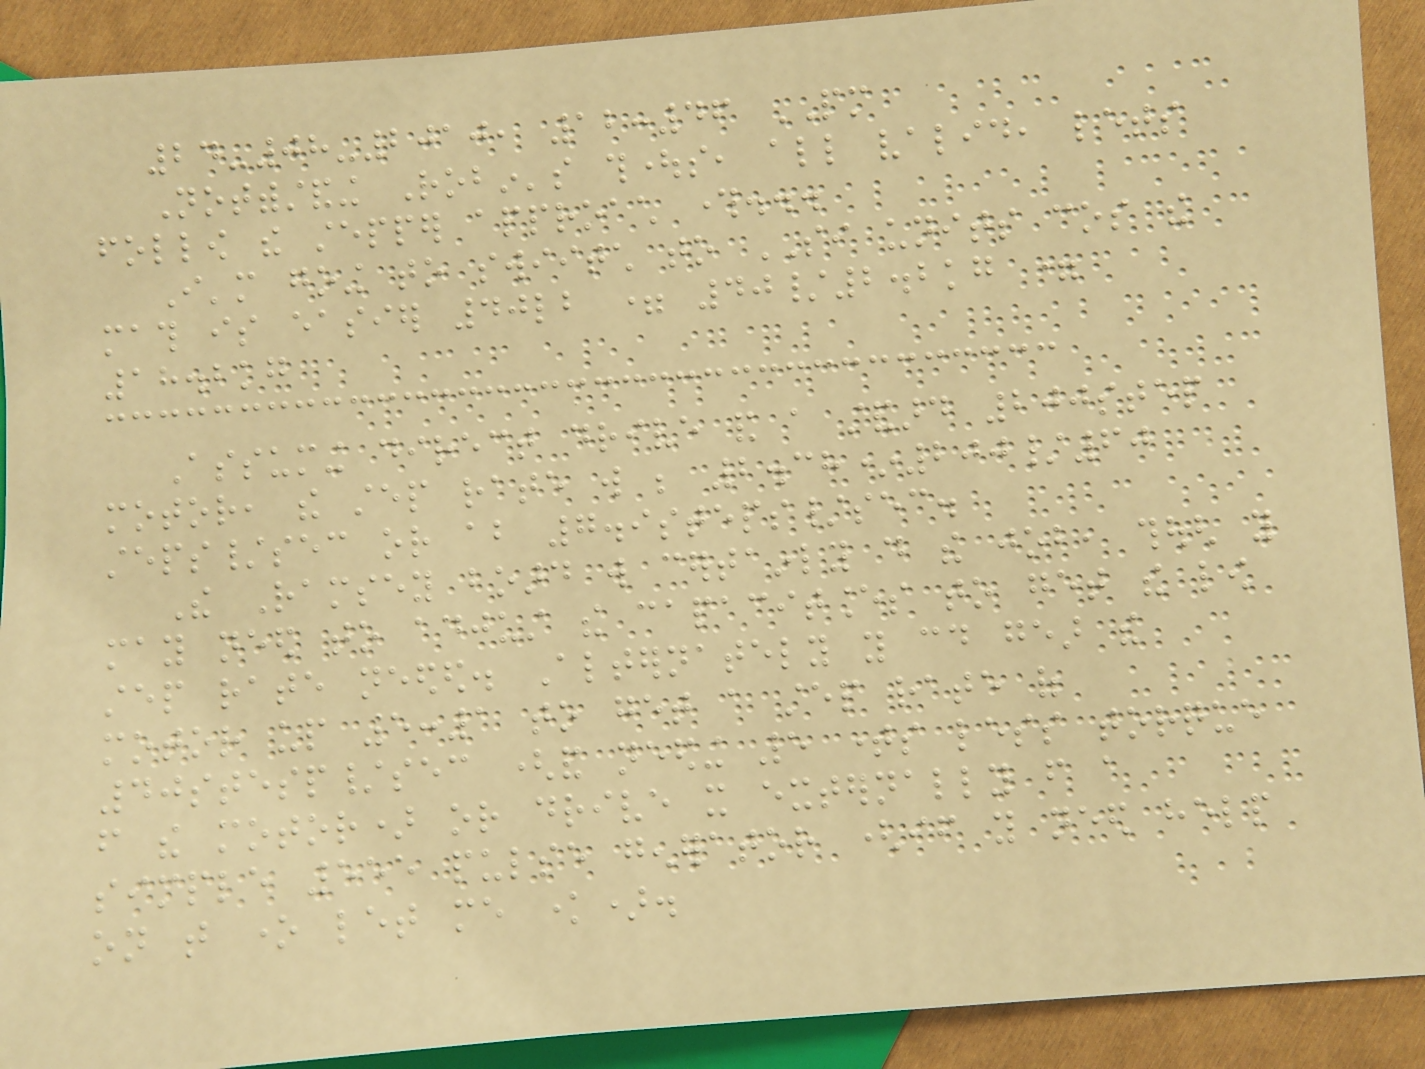24-08-2010, 12:46 PM
Notwithstanding Robin's thoughts, all valid, lets
follow the stepper approach through...
I'm going to swiitch to SI units cos the
math is easier 40lb = 40/2.2kg =
18.2kg
Assuming direct drive and a standard 200step
motor, the step rate will be 2.38*200/60
steps/sec or about 7.9steps/sec.
The Ramsey board will certainly do the job, though you
may need to adjust the capacitances to get the low
step rate needed. Alternately you could gear the
motor up 5:1 to get a step rate of
40stesp/sec (and needing 5 times less torque
from the motor) or drive it externally from a
simple 555 pulse generator (if you need help
on that one let me know).
